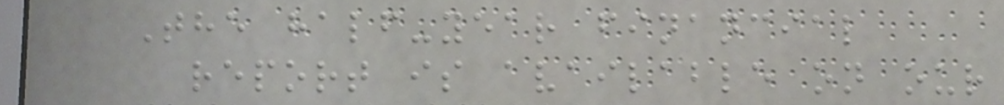The half-year financial
report is available on our
